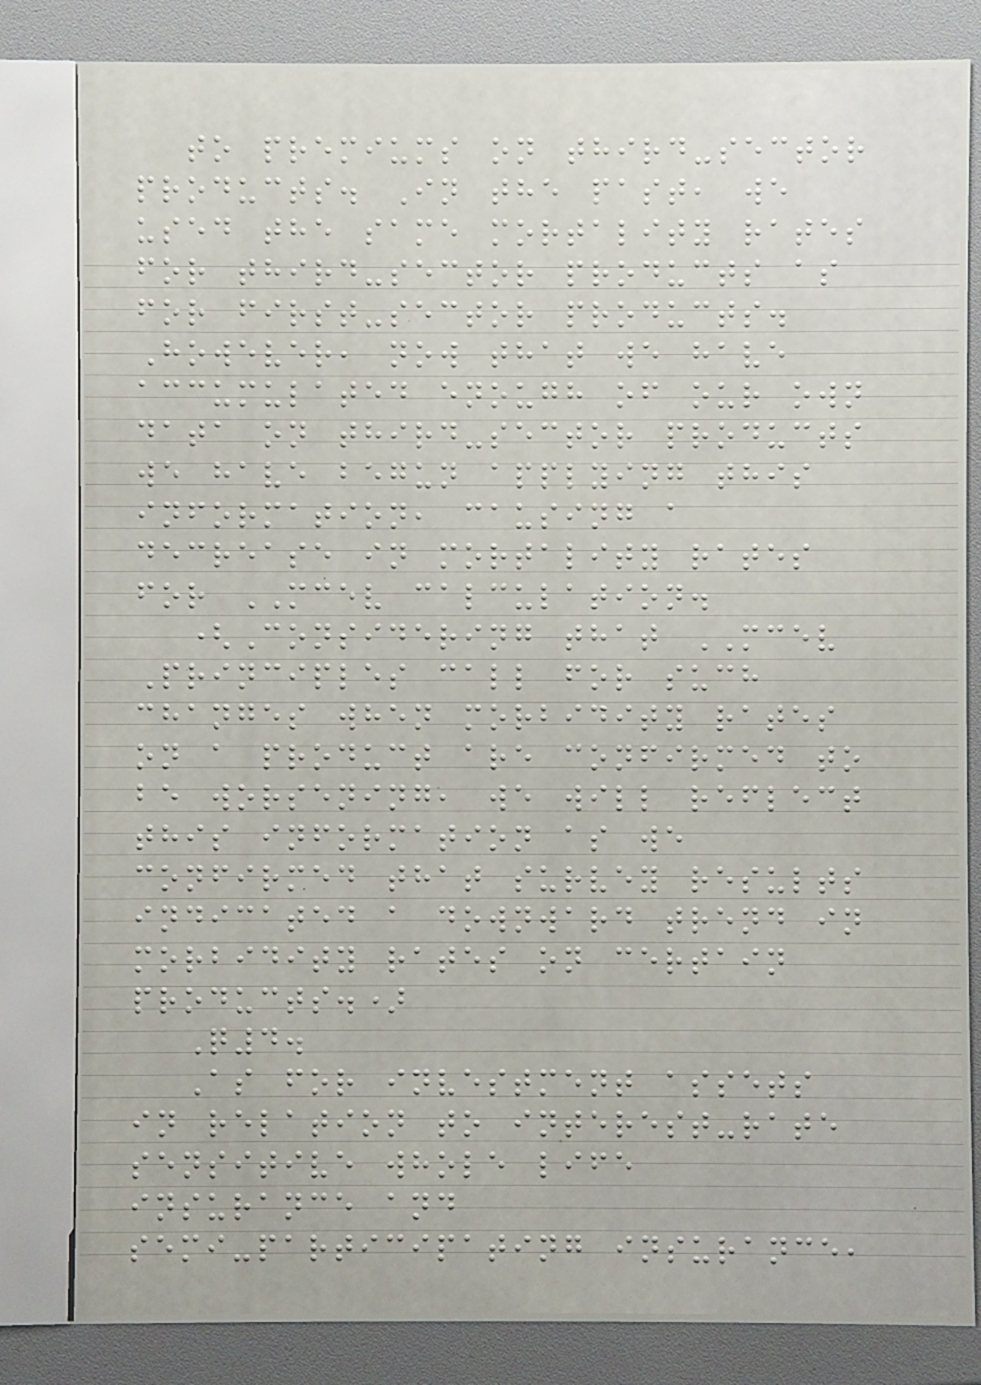to premiums on third-sector
products. In the past, we
used the same mortality rates
for third-sector products as
for first-sector products.
However, now that we have
accumulated enough of our own
data on third-sector products
we have begun applying this
information, causing a
decrease in mortality rates
for MCEV calculation.
(Considering that MCEV
Principles call for such
changes when morbidity rates
on a product are confirmed to
be worsening, we will reflect
this information as we
confirmed that survey results
indicated a downward trend in
morbidity rates on certain
products.)
Q4.
As for investment assets
in relation to interest-rate
sensitive whole life
insurance and
semi-participating insurance,
